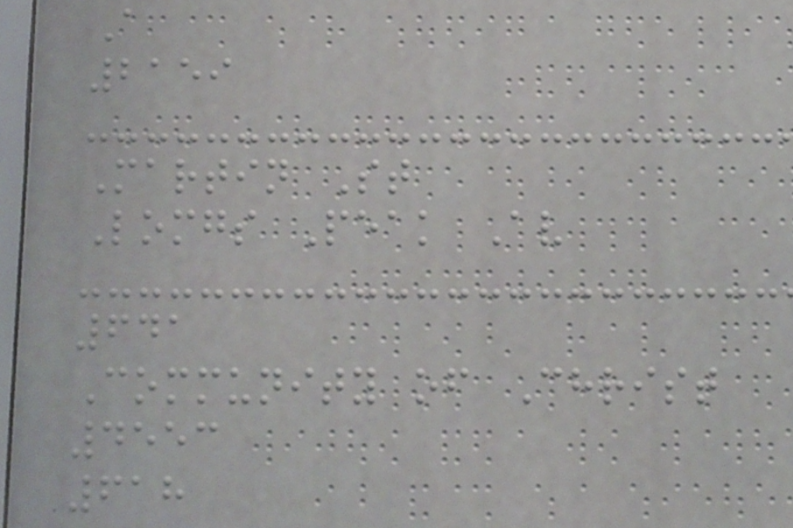A
2159
Martin St
Lomgs Peak Av
641
Community of Christ
4553
618
